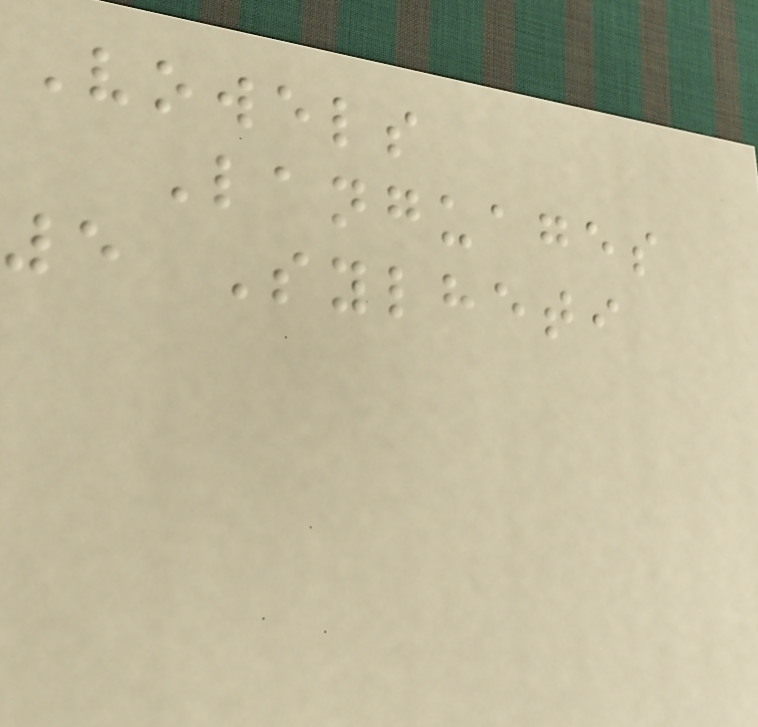Vowels
Languages
5 Sylheti
